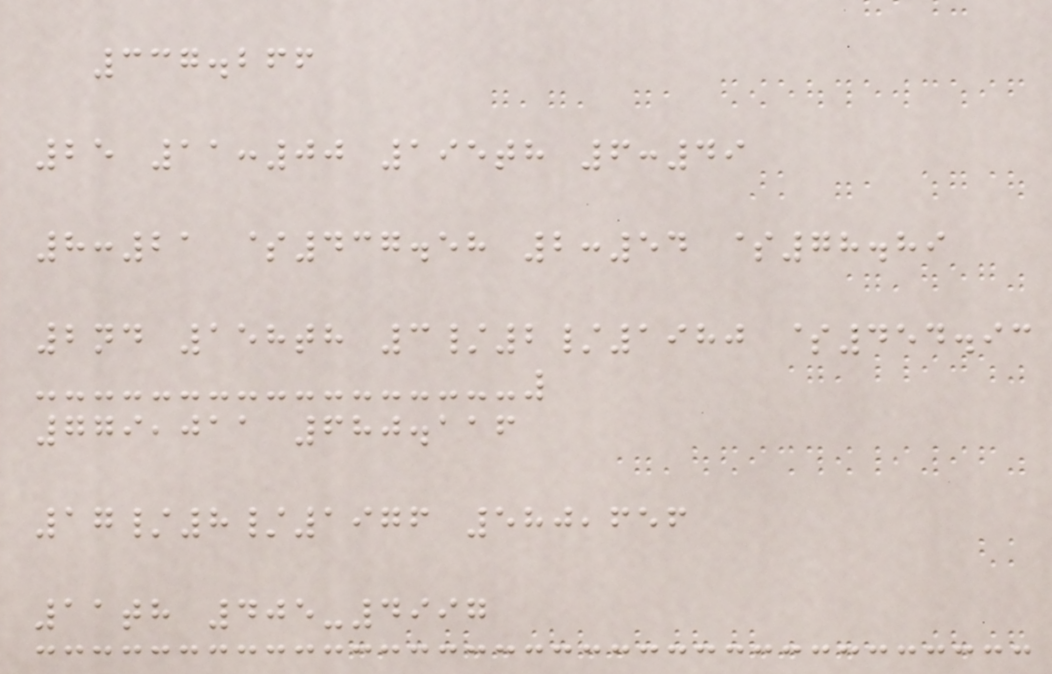337.266
25 11:00 195th 6:49
8:21 $437.58 2:54 $78.89
2nd 158th 3/2/1980 $454.93
779,011 680.116
17/8/1976 580,656
11th 405-4997
